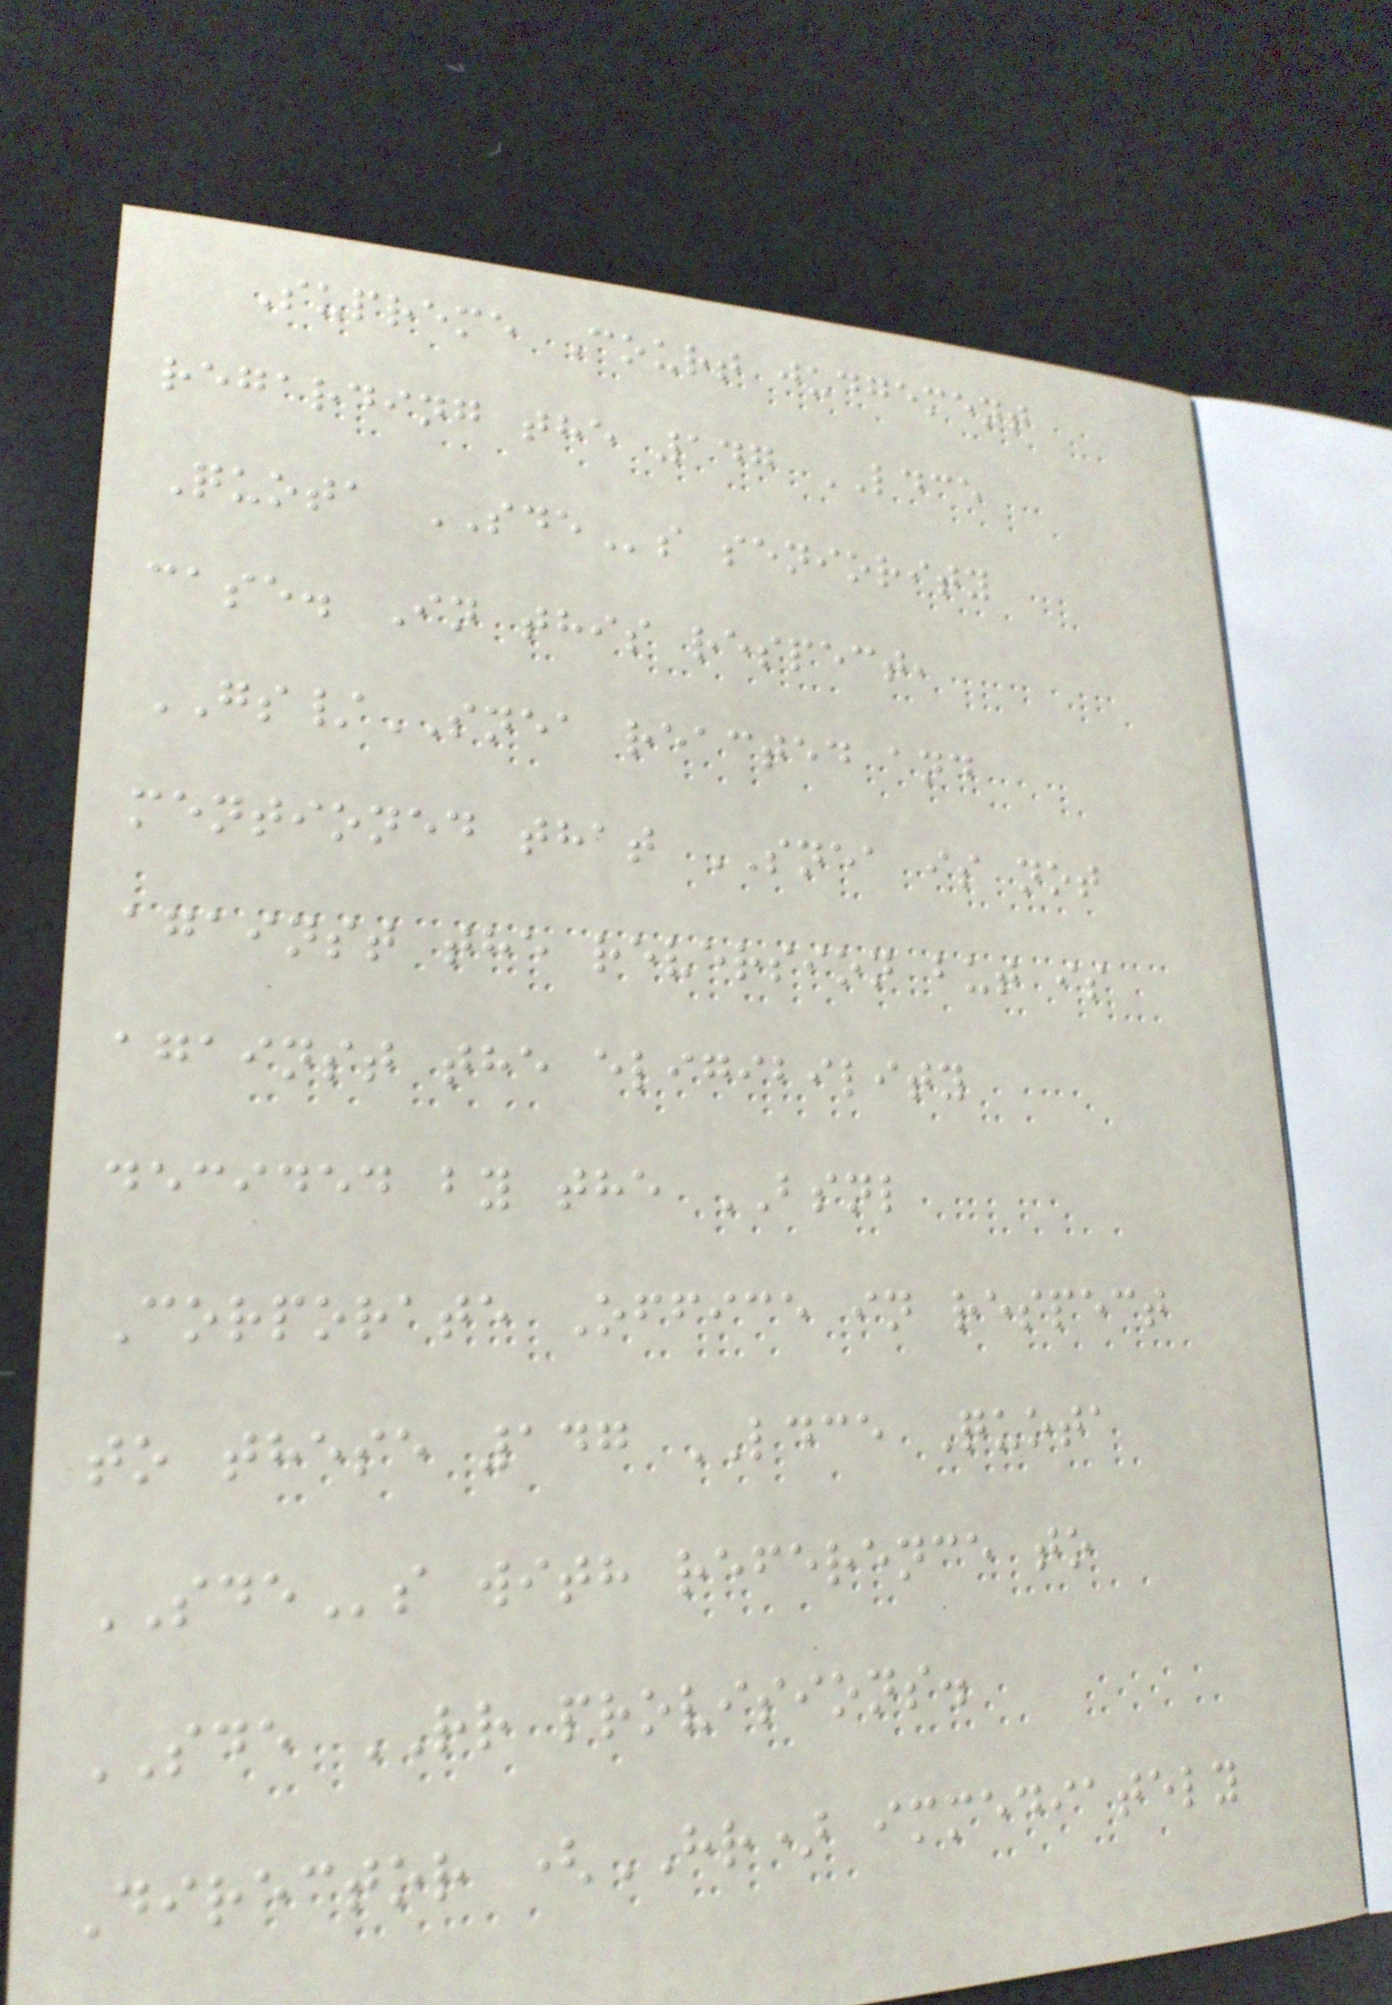Supreme Court judgement
regarding the 147 LDCE
Quota SDEs seniority
case. In this respect,
GS/SNEA reacted and
mentioned that SNEA is not
against the reversion but is
against the eligibility
decided by the BSNL
Corporate Office in respect
to these 147 LDCE Quota
SDEs with reference to
SDE RR provisions.
Director (HR) immediately
